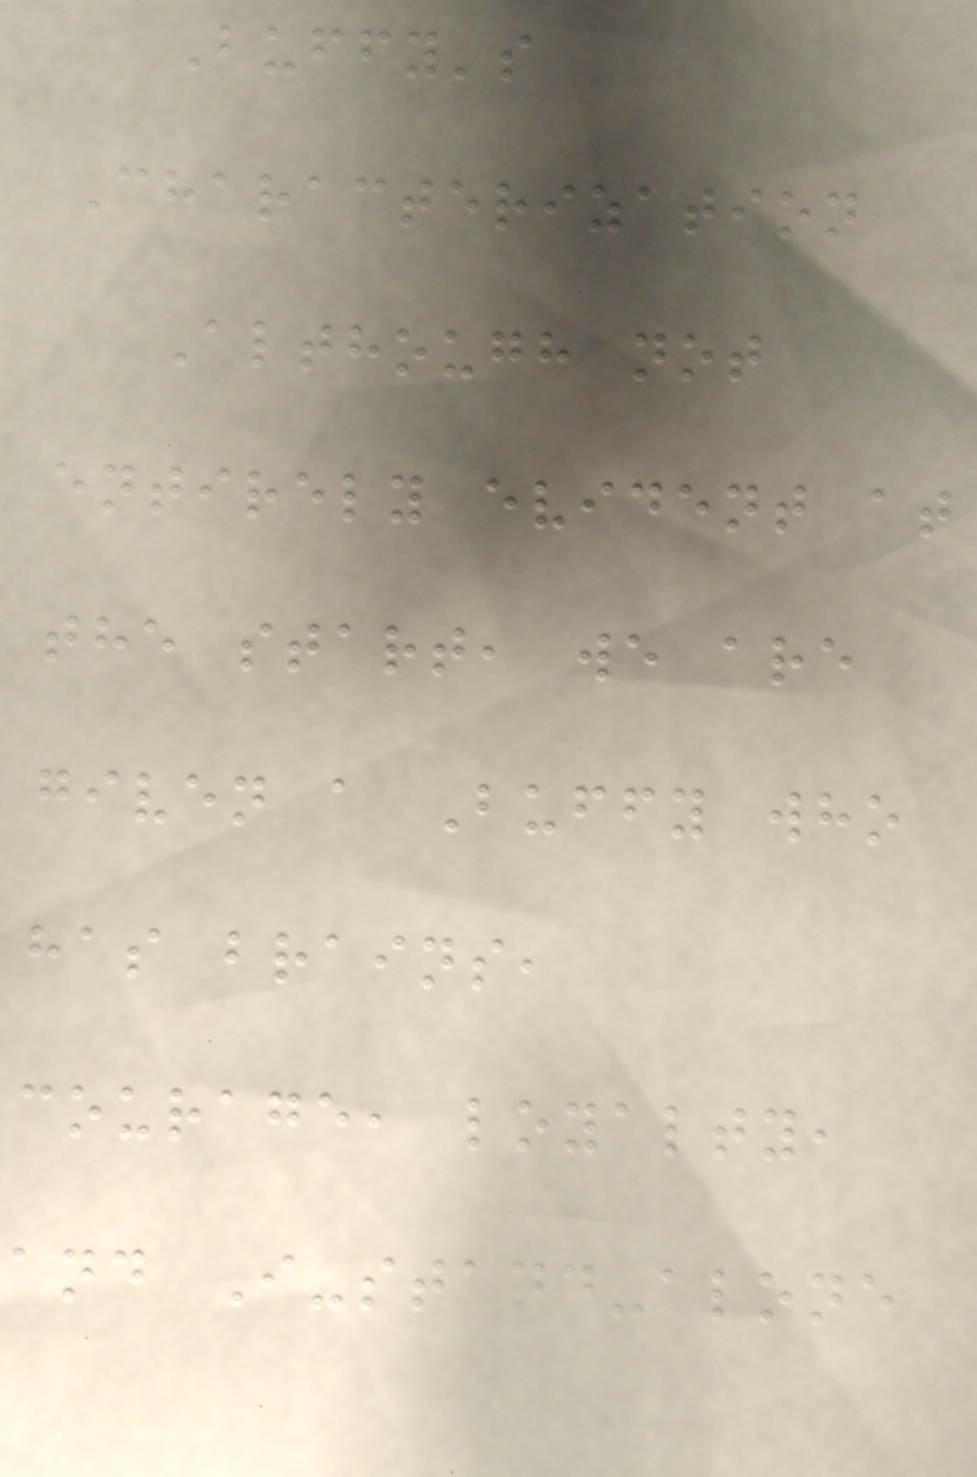Buffy's
Characterization
Although not
entirely evident at
the start, we are
given a Buffy who
has brains,
courage, loyalty,
and I-stand-alone
